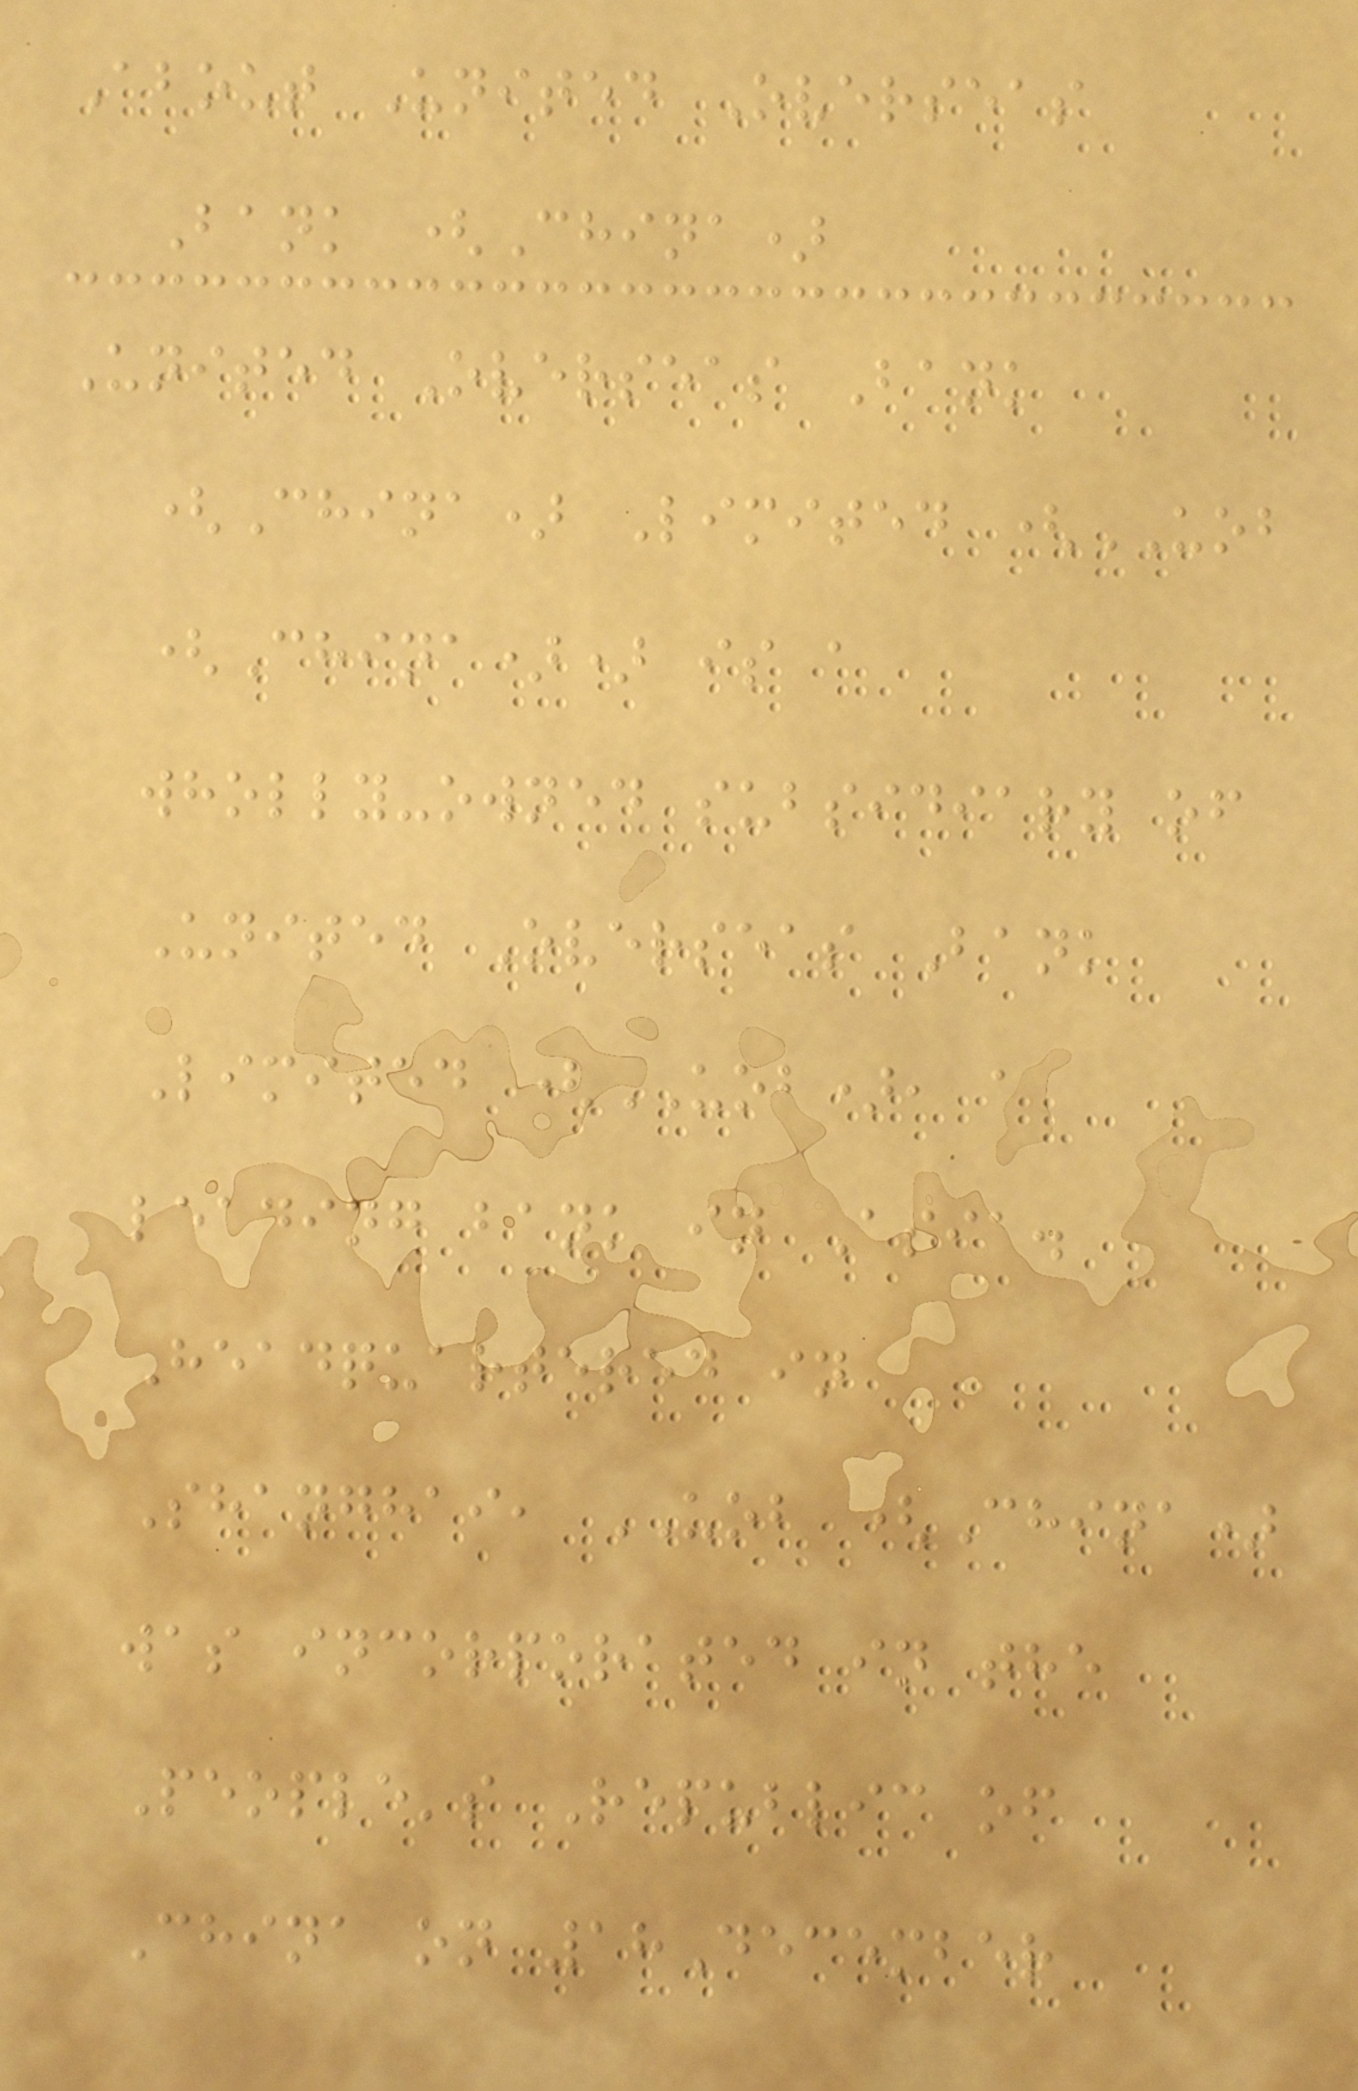About United Overseas
Bank (China)
United Overseas Bank
(China) Limited (UOB
(China)) is a
wholly-owned subsidiary of
United Overseas Bank
Limited (UOB), a
leading bank in Asia.
Headquartered in
Shanghai, UOB (China)
was incorporated in the
People's Republic of
China on 18December
